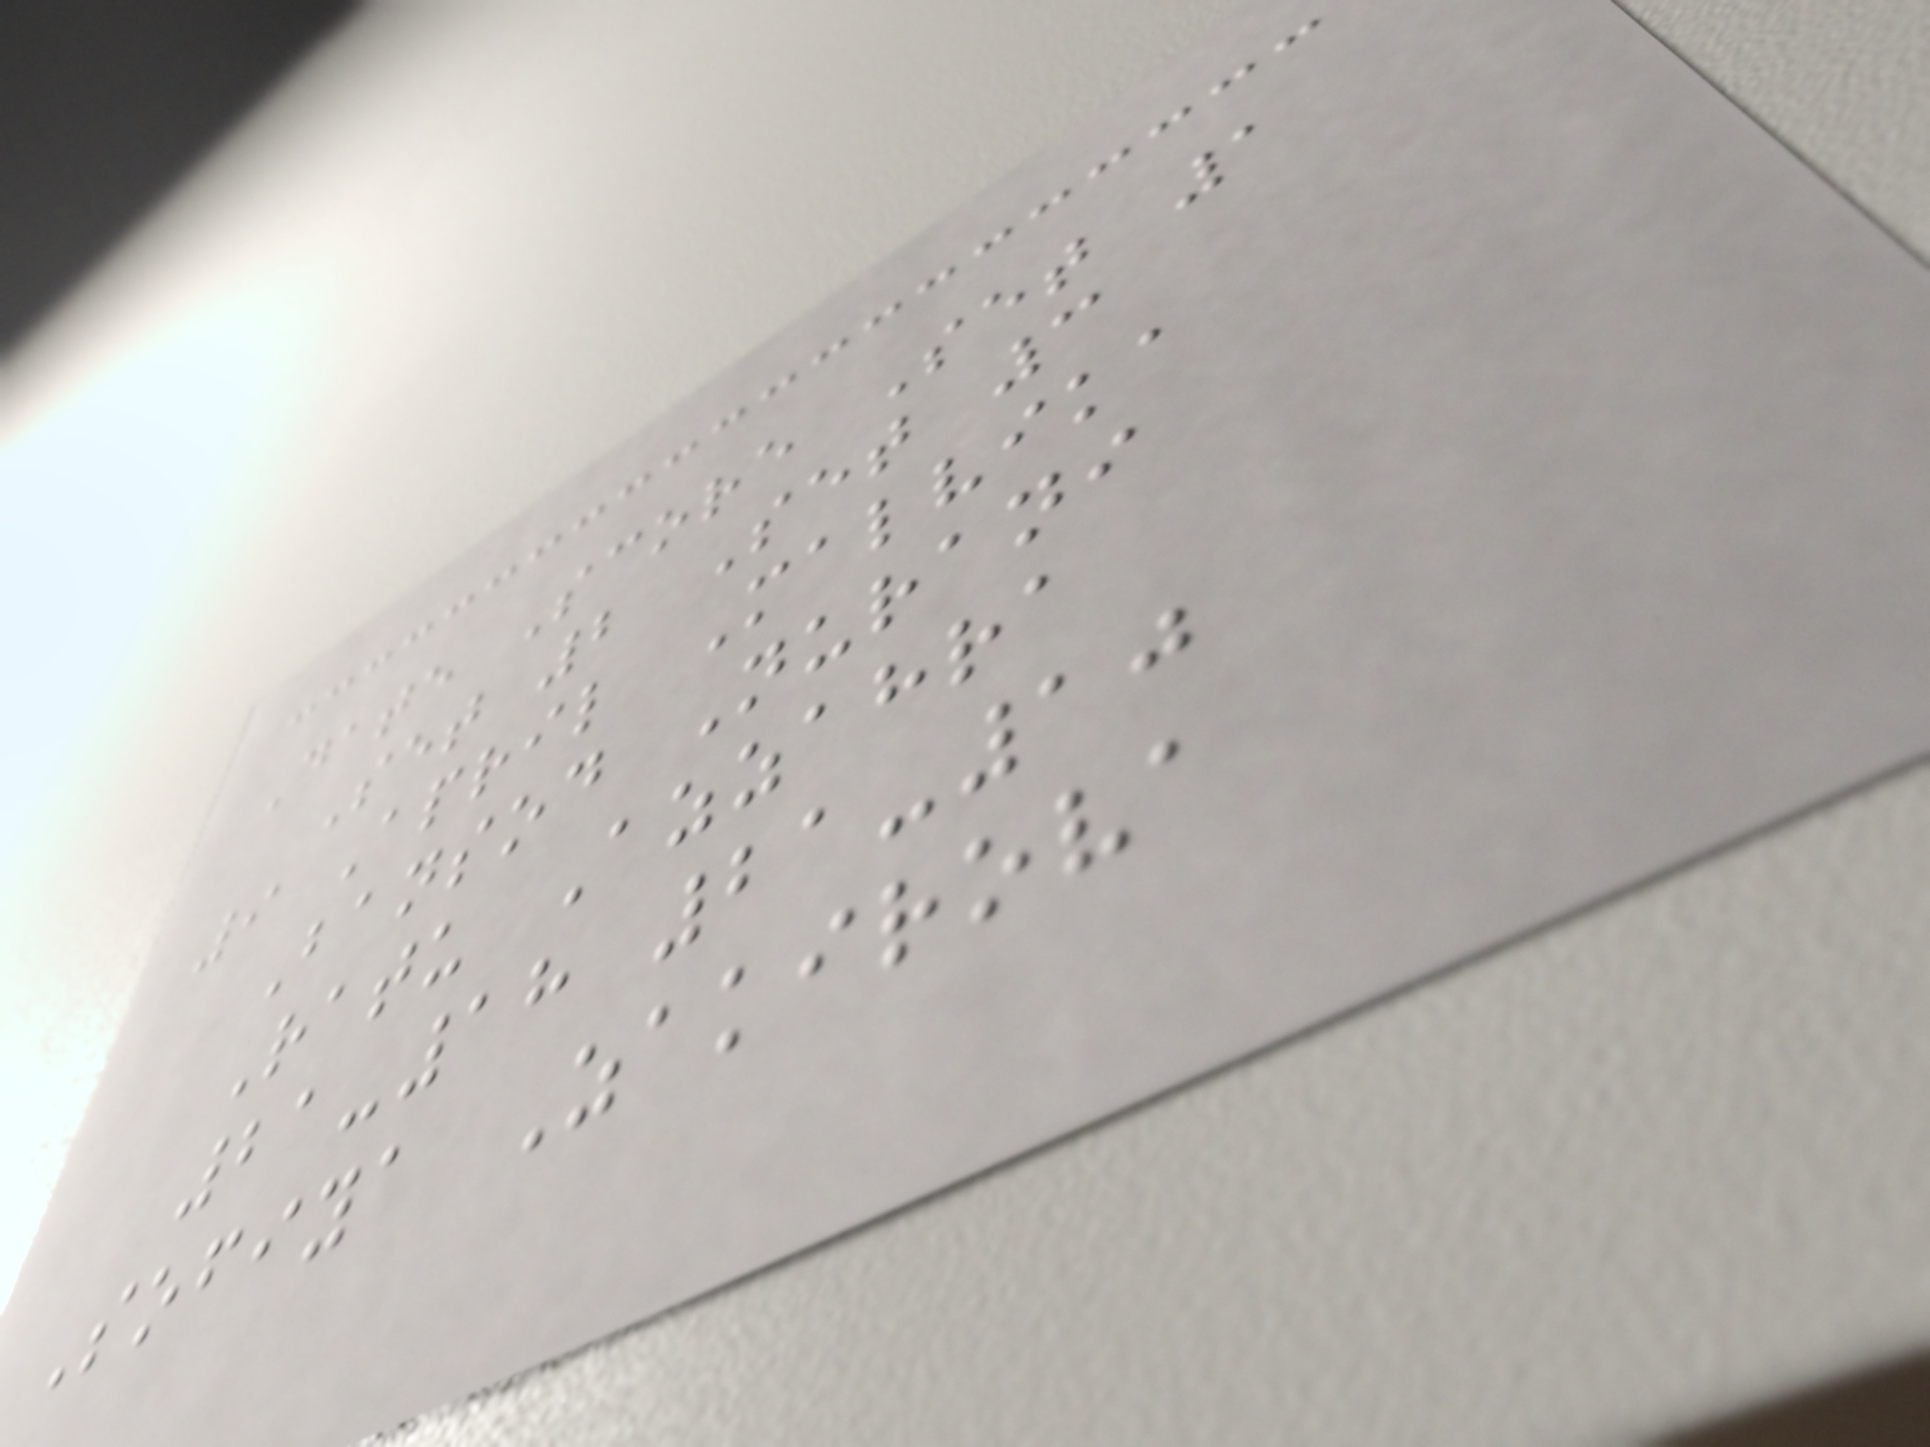Date Score Set 1
Set 2 Set 3
9 April Malvika
Bansod Nurani
Ratu Azzahra
21-18 21-10
Sofiya Zakirova
